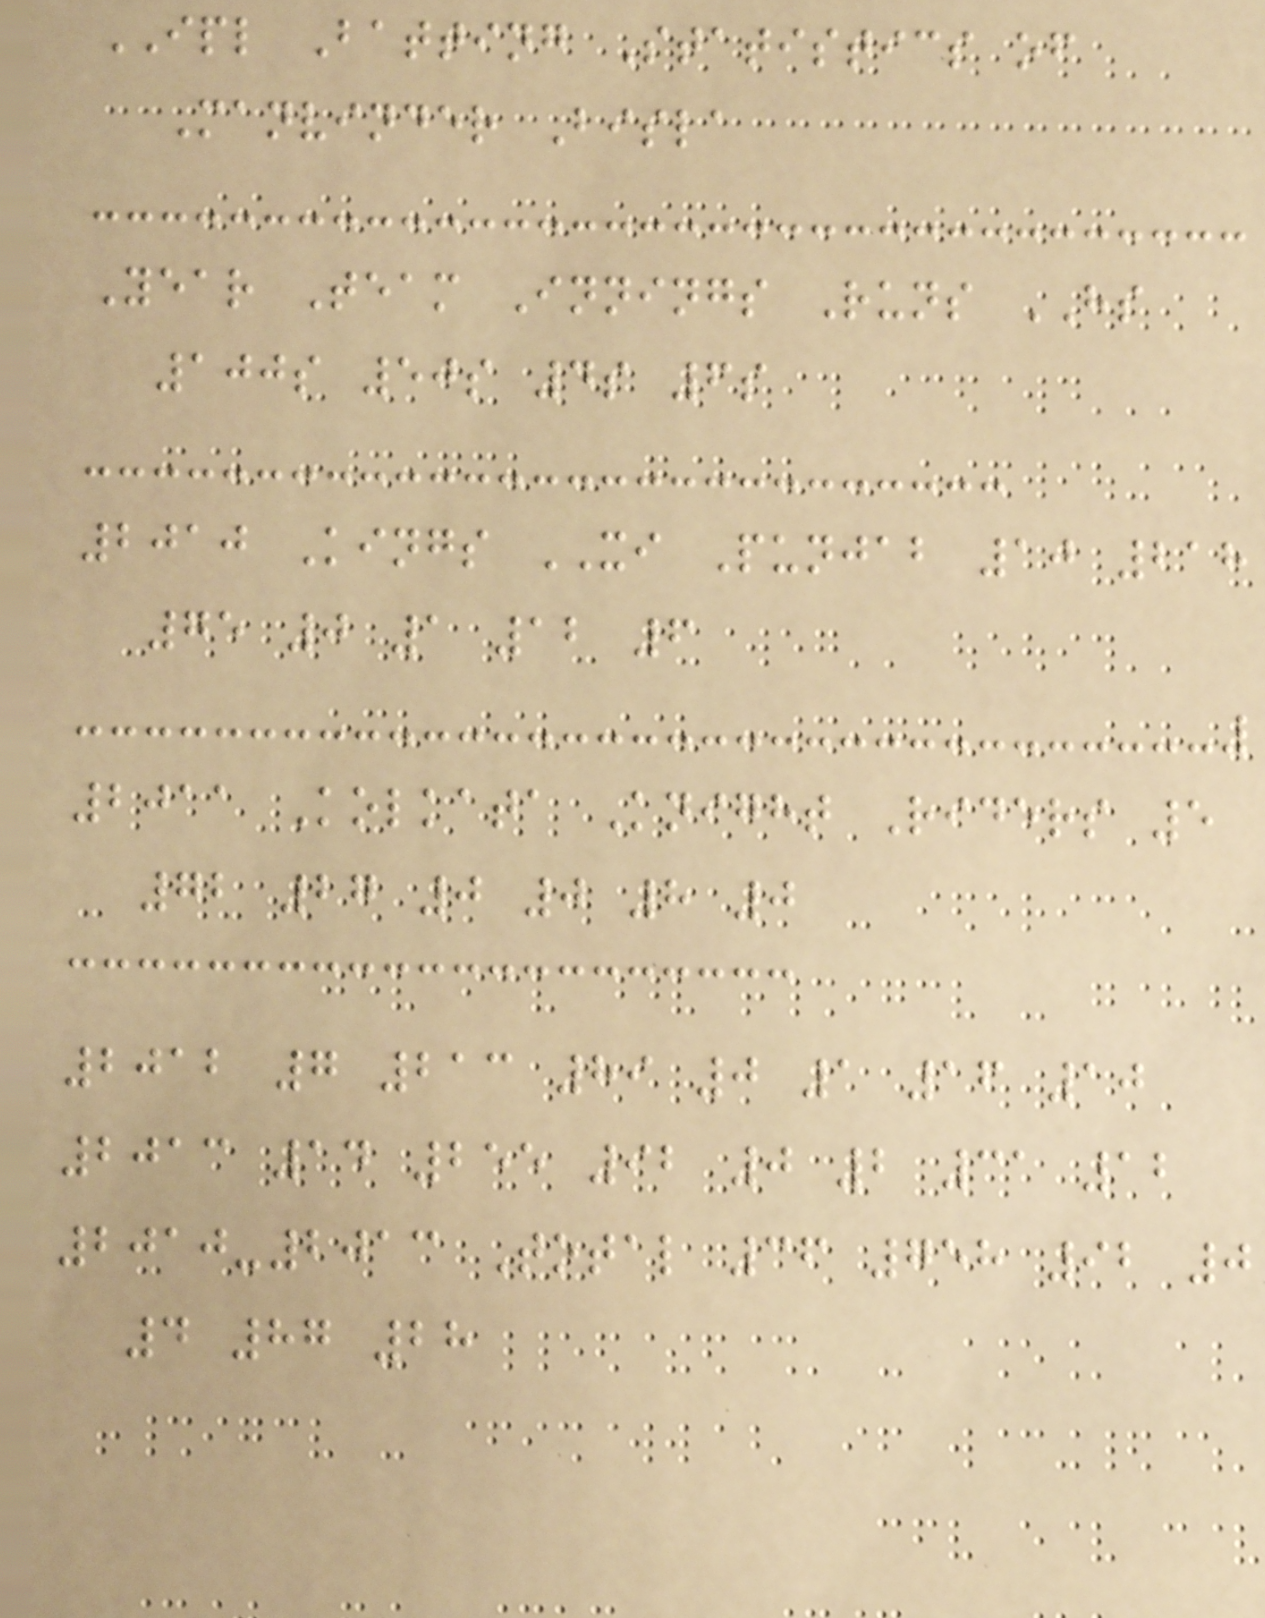IPL Batting Statistics of
Manvinder Bisla
Year Team Innings Runs HS
100s 50s 4s 6s
2010 Kings XI Punjab 10 218
75 0 1 12 6
2011 Kolkata Knight Riders 5
72 27 0 0 8 0
2012 7 213 89 0 1 16 10
2013 14 255 92 0 2 31 12
2010-2013 Total 36 758 92 0
4 87 28
